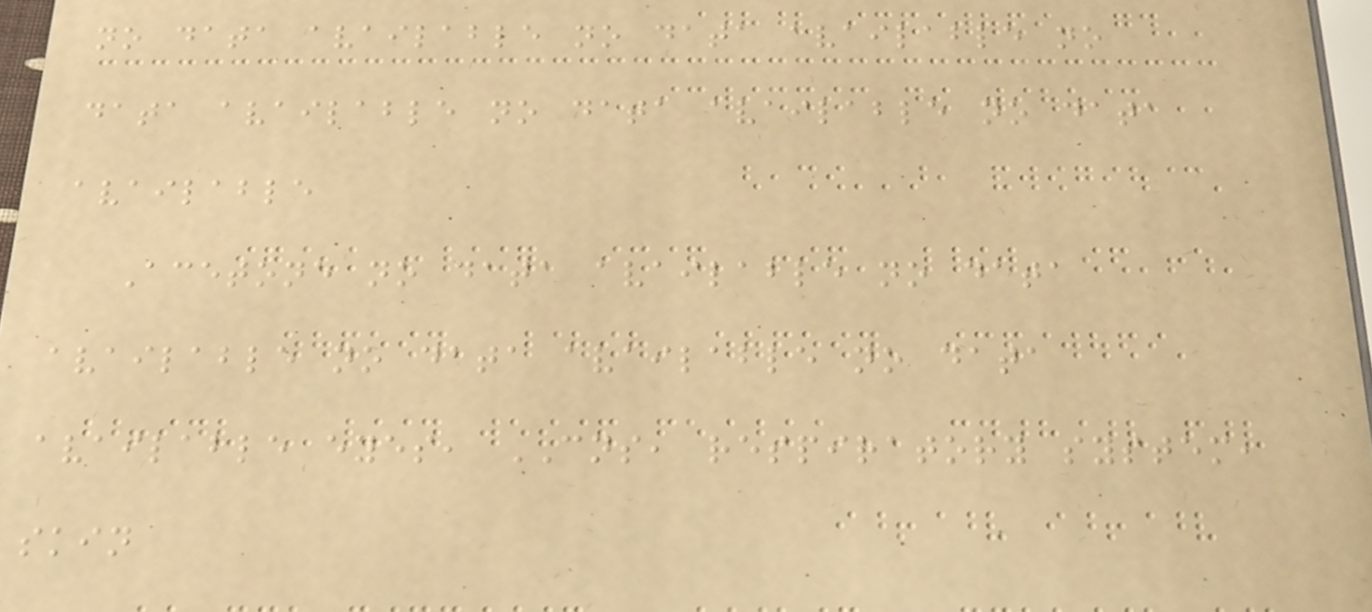no data available no data available no
data available no data available no data
available
Acetone no data available no data
available no data available no data
available eyes, CNS, respiratory system,
skin
